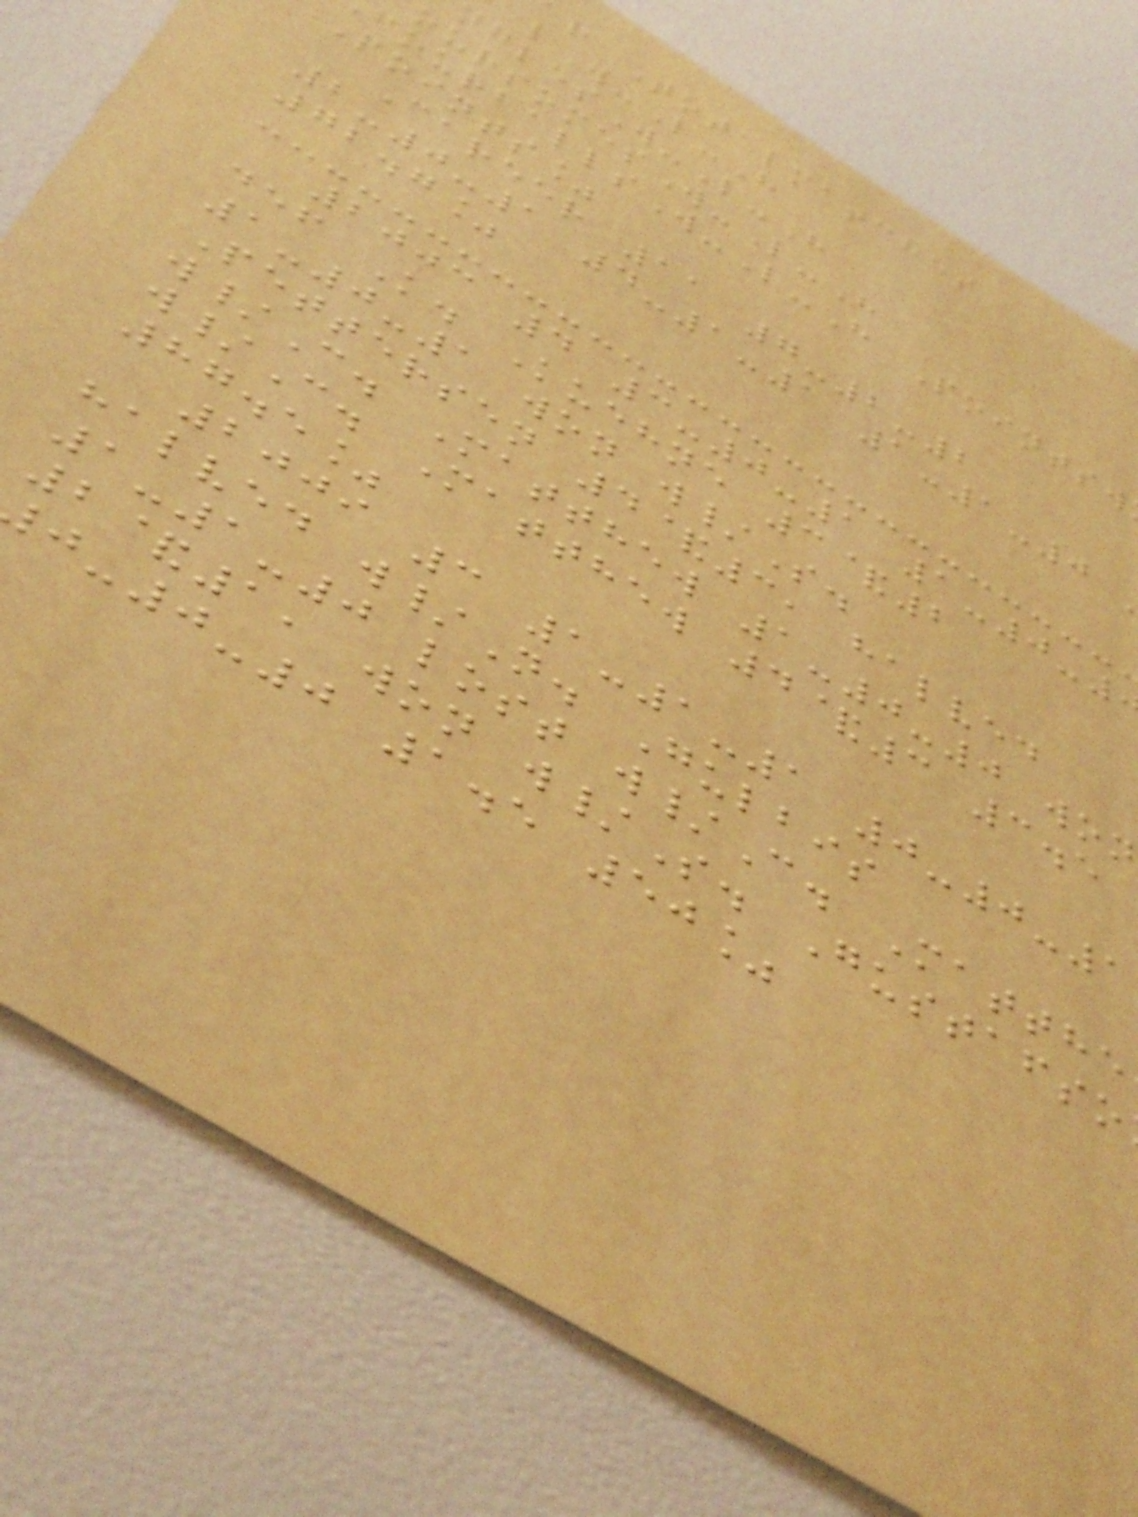r Totalmatches
lW-L-H
nglesW-L-H
oursomesW-L-H
ourballsW-L-H Pointsw
Points%
Career 11 7-2-2
2-0-1 4-1-1 1-1-0
72.7%
2003 4 3-0-1 1-0-
def K. Kuehne 3&2
1-0-1 won w/S.
Pettersen 4&3, halved
w/C. Matthew 1-0-0 won
w/C. Matthew 4&3 3.5
87.5%
2009 3 1-1-1 0-0-1
halved w/N. Gulbis
1-1-0 lost w/C. Matthe
2&1, won w/S. Gustafso
-0-0 1.5 50%
